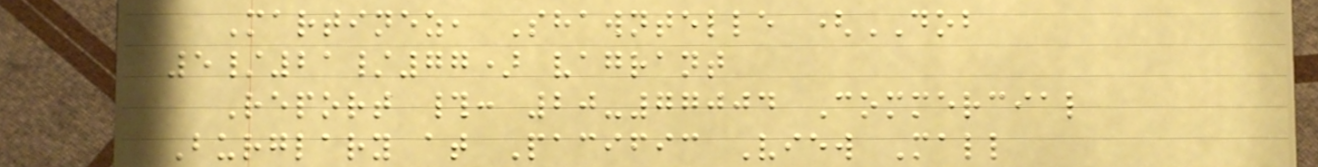Martinez, Shawntelle (DOB
5/21/77) vagrant
Report #: 20-77004 Commercial
Burglary at Pacific View Mall
